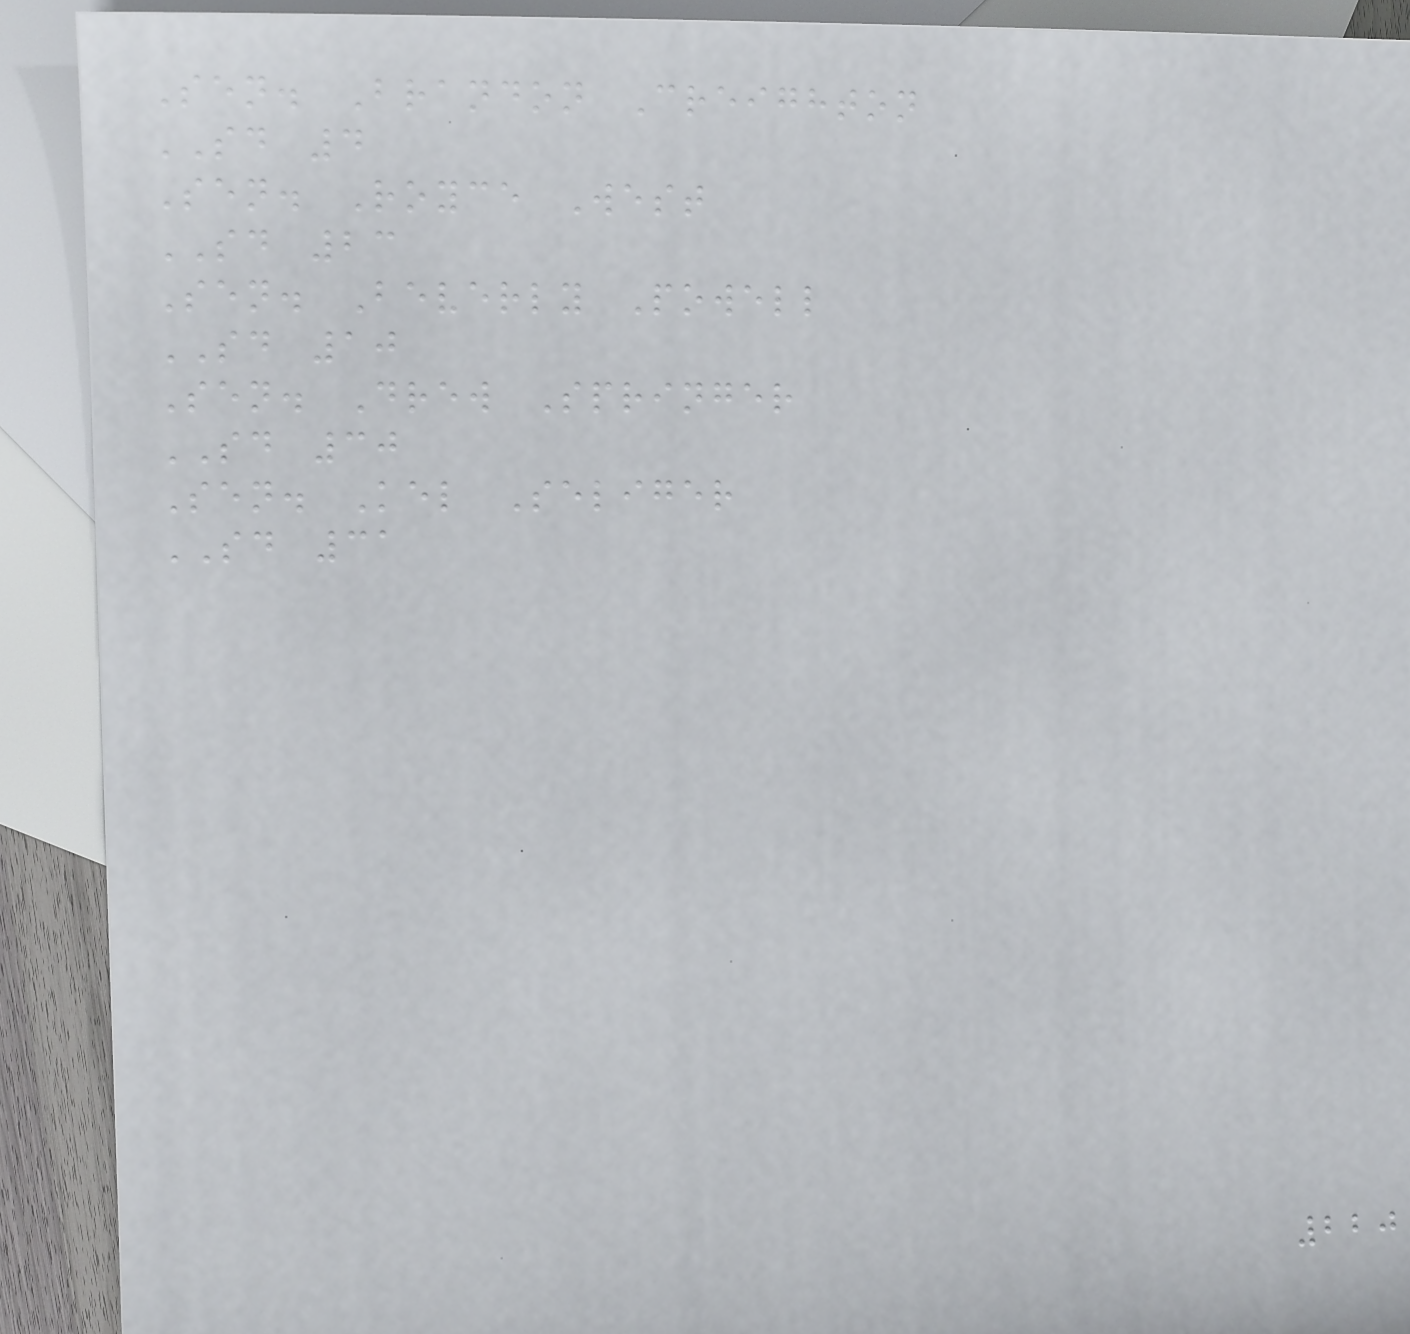Sen. Brandon Creighton
SD 4
Sen. Royce West
SD 23
Sen. Beverly Powell
SD 10
Sen. Drew Springer
SD 30
Sen. Kel Seliger
SD 31
220
